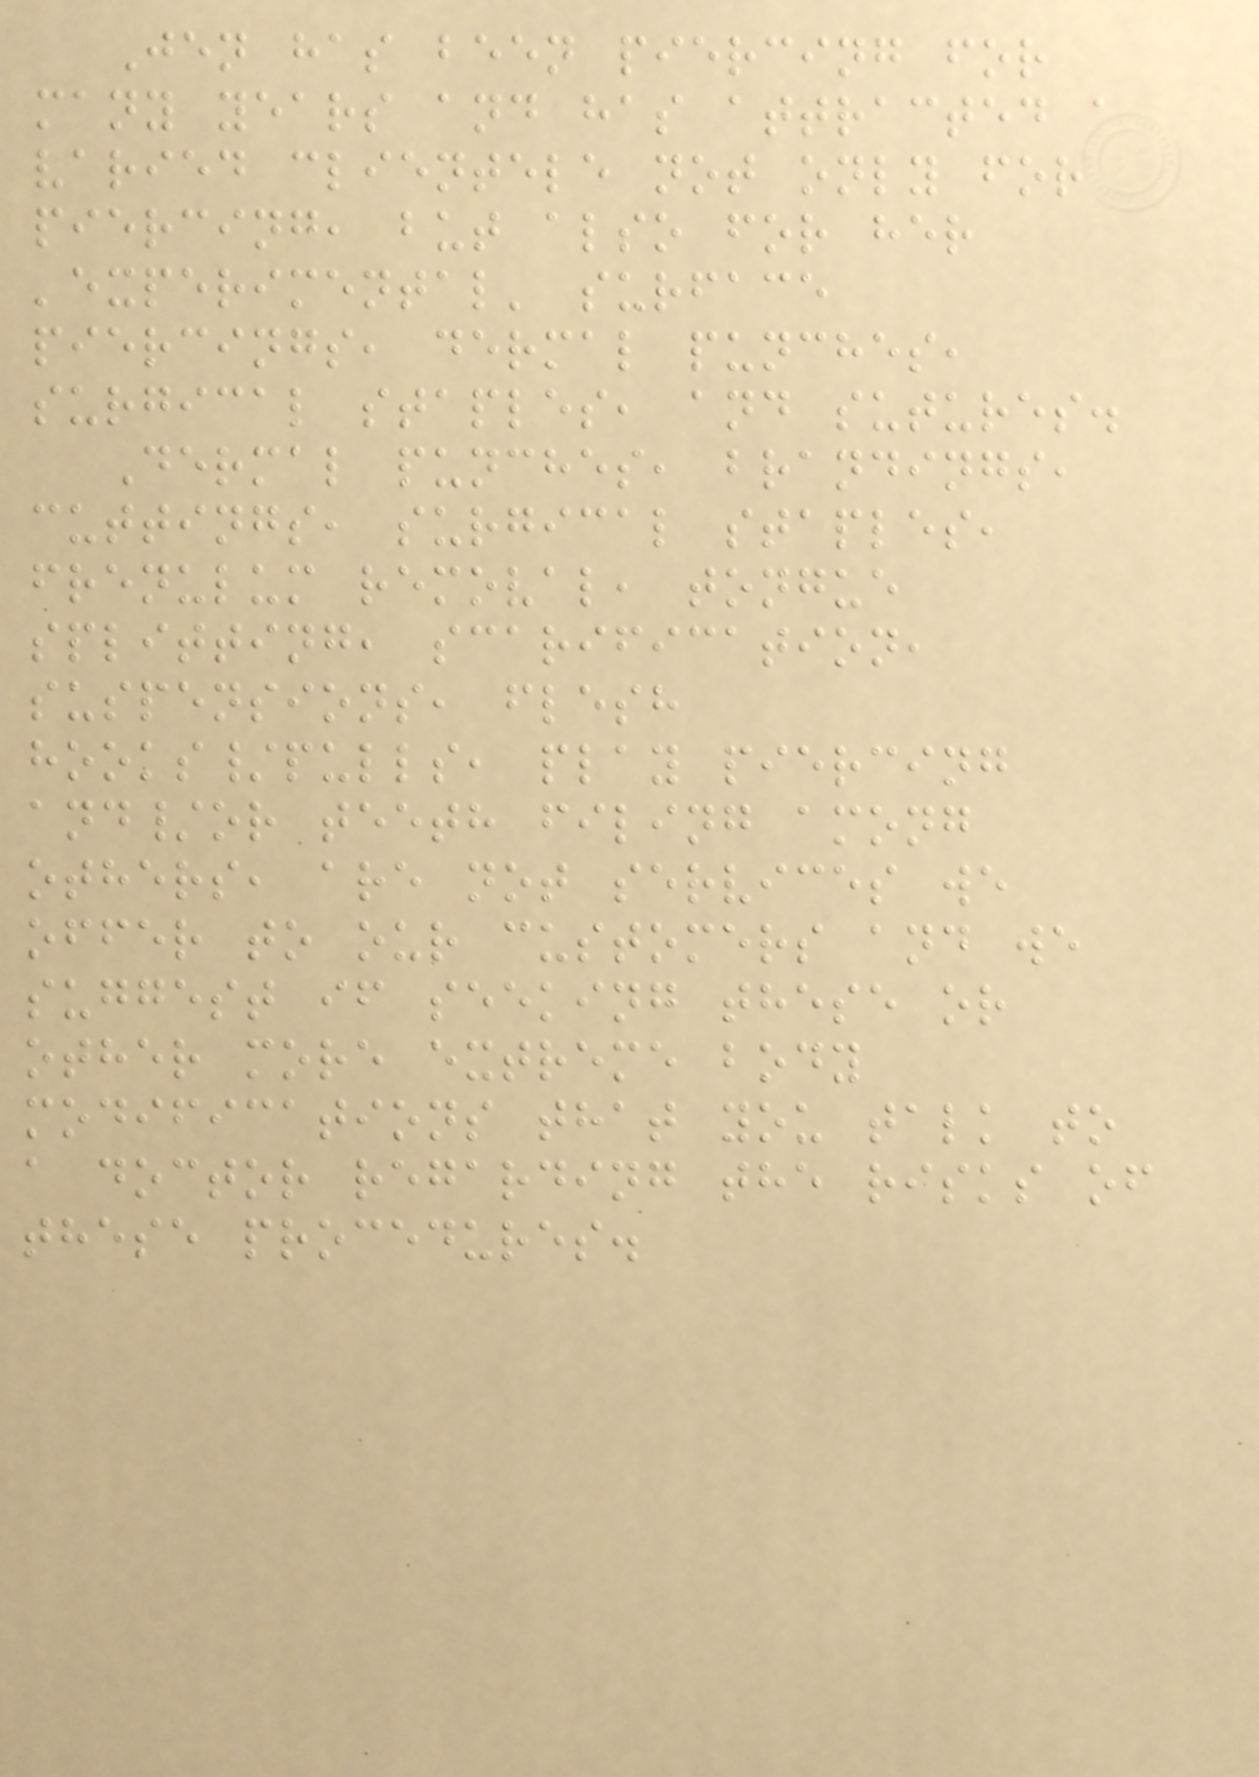Jen has been piercing for
many years and has attracted a
varied clientele not only for
piercing, but also for her
'experimental' surface
piercings, dermal punches,
surgical staples, and sutures.
Dermal punches, brandings,
cuttings, surgical staples,
frenulum removal, tongue
splitting, scarification,
suspensions, flesh
hooks/pulls, play piercing
and/or teeth filing among
others, are not services we
offer to our customers and we
suggest if seeking these or
other more extreme body
modifications that you talk to
a doctor regarding the risks of
these procedures.
